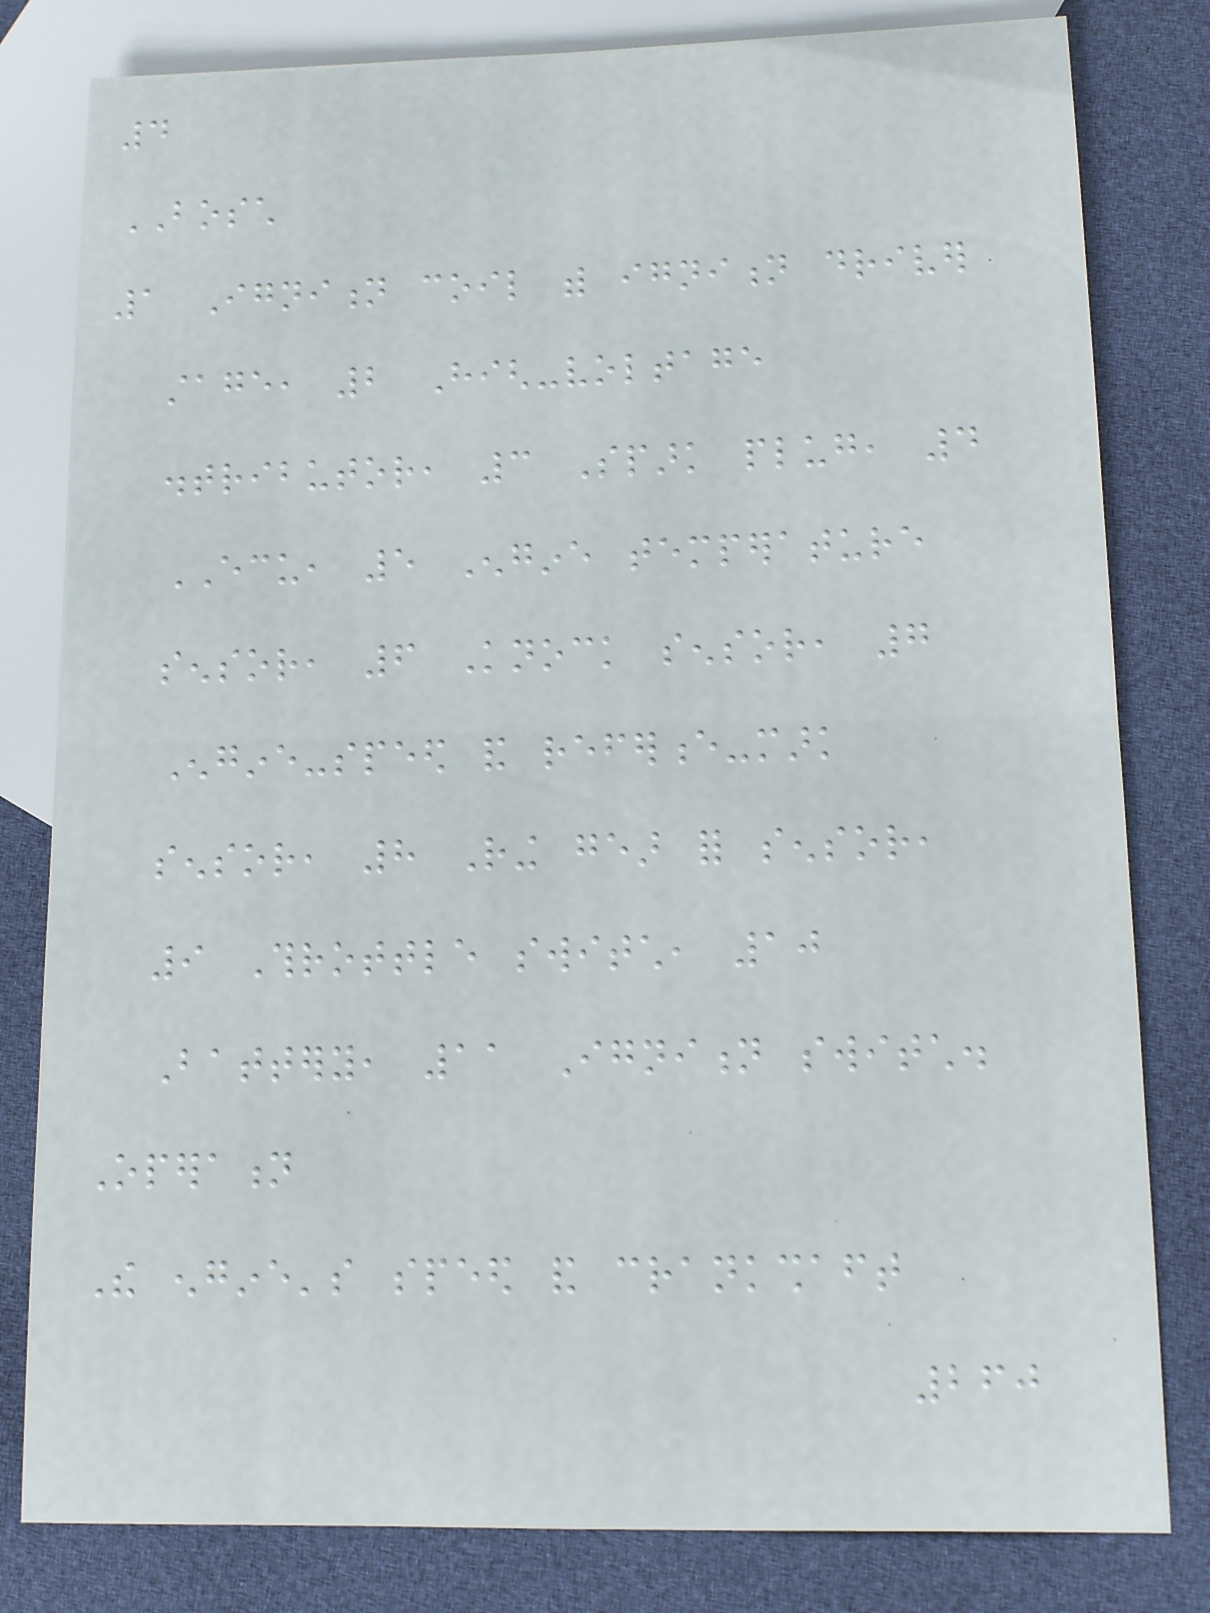4
BOSCH
1 Ignition coil with ignition driver
stage, 2 High-voltage
distributor, 3 Spark plug, 4
ECU, 5 Engine temperature
sensor, 6 Knock sensor, 7
Engine-speed and reference-mark
sensor, 8 Ring gear for sensor,
9 Throttle switch, 10
Battery, 11 Ignition switch.
Operation
The engine's speed and crankshaft
260
